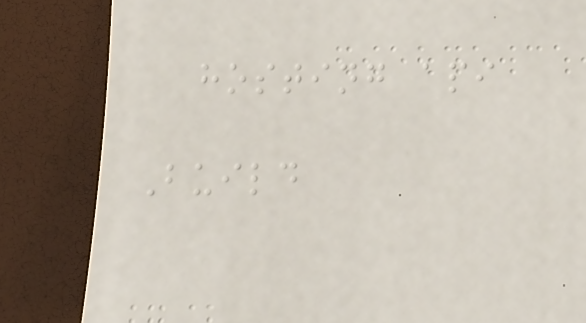hosting api
Build
